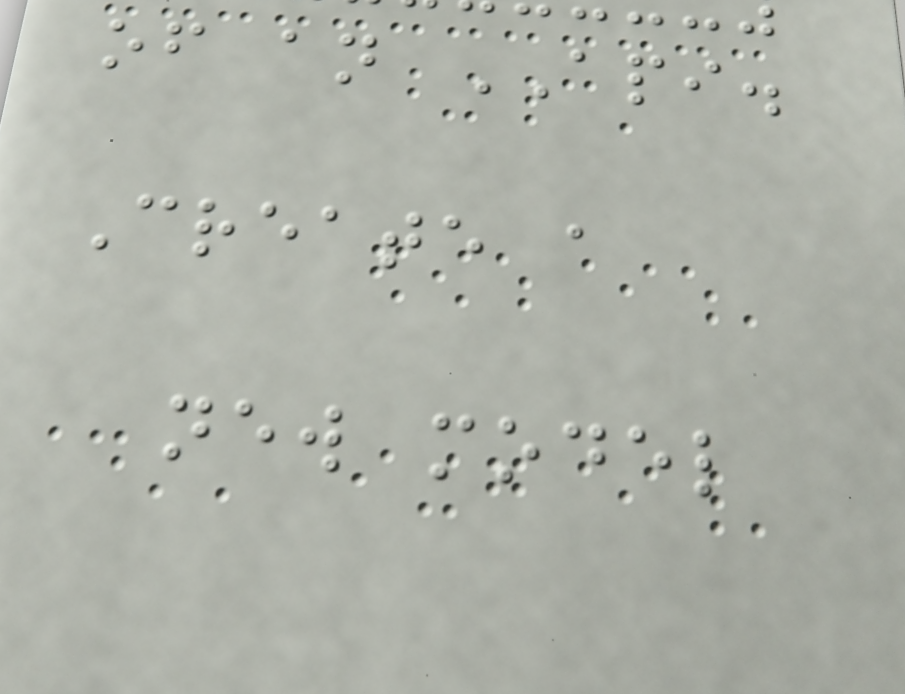of an API.
Create a
new model
